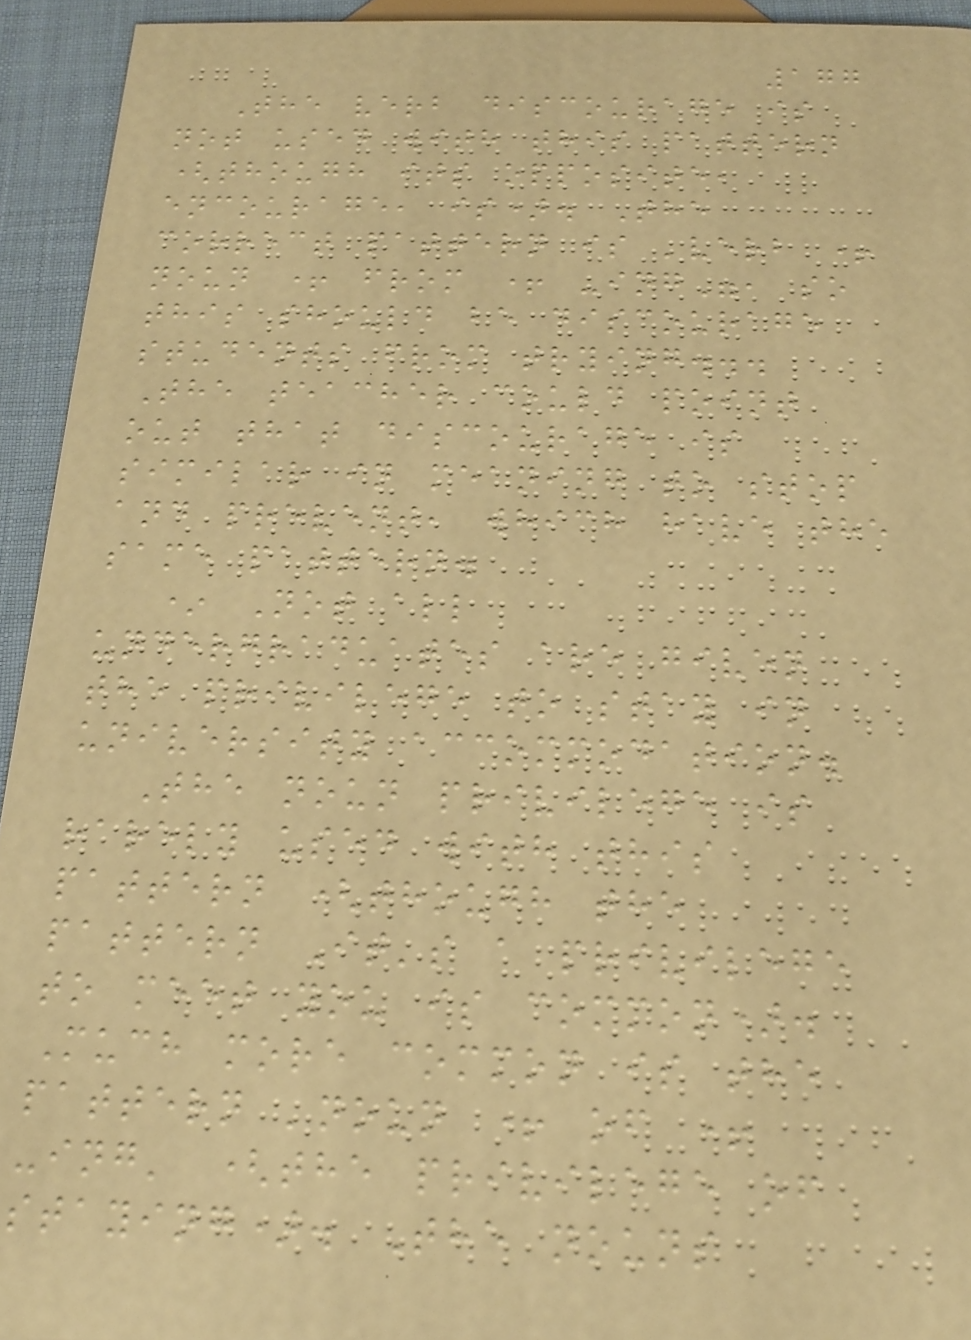177
The verb discourage is
not used with this pattern
(though its opposite,
encourage, is). The
correct pattern is 'verb +
noun + from + -ing", so
this should be discourage
students from trying...
The teacher could point
out that discourage is
similar in meaning to stop
and prevent, which have the
same pattern.
* Not all
undergraduates are given
the privilege to stay in
university accommodation.
The noun privilege is
rarely used with this
pattern (though the
pattern It's a privilege
to meet you is common).
Much more common is the
pattern 'noun + of +
-ing' (the privilege of
staying). The nouns
